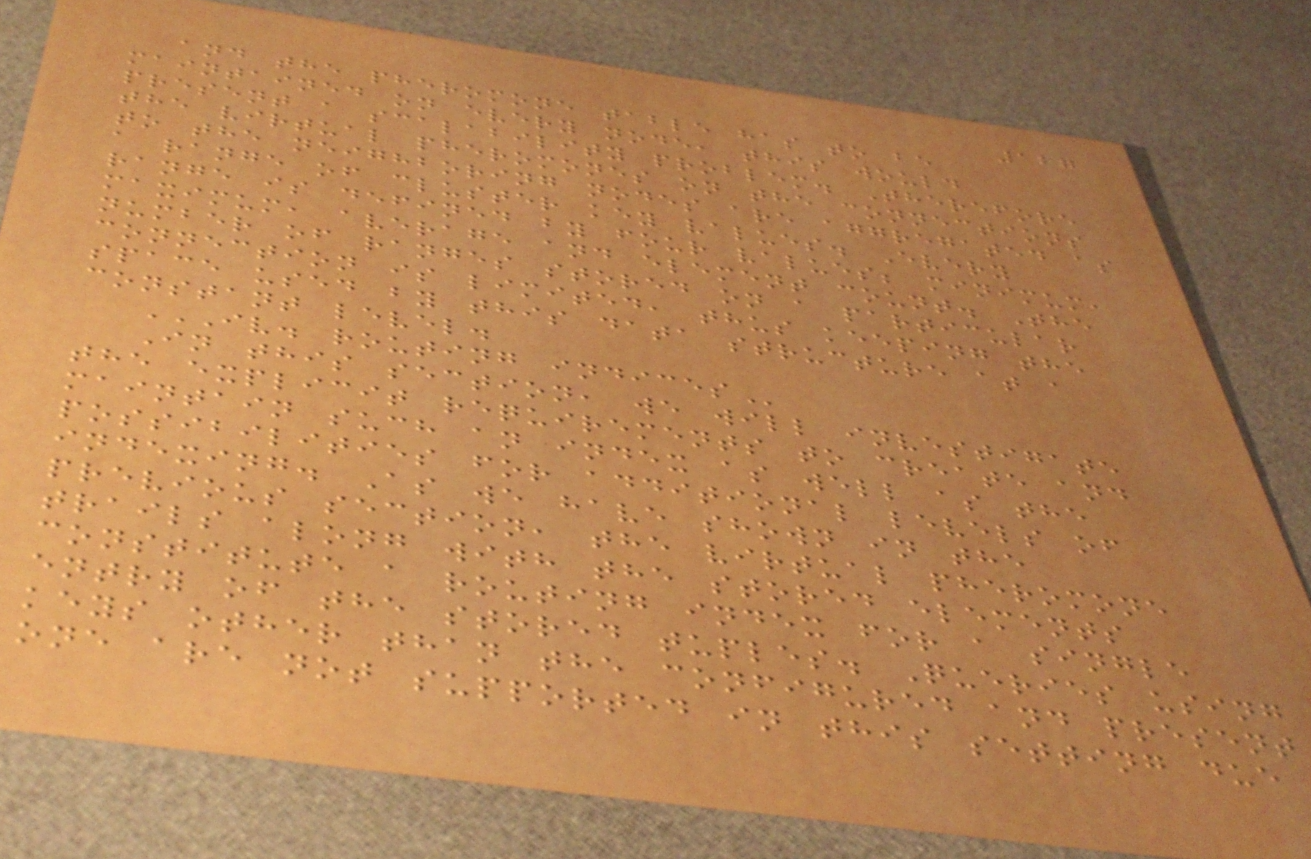127
and the pheromone table has to be
maintained on every node, this would
present a scalability problem. Therefore
the virtual pheromones on the connections
to the neighboring nodes are aggregated as
a range of cluster key values. Every
range is defined by four values; minimum,
maximum, average and element count. The
number of ranges stored on a particular
connection is limited, thus keeping the
space used by this data structure at a
constant level.
IV. ROUTING INDICES
In this section, we will investigate
the explicit requirements to create and
maintain such an index as well as the
possibilities for additional levels of
indexing. As we have shown in the
previous section, the virtual pheromone
trails along with the stored elements
constitute a routing index for a single
entry of the stored tuples. Queries using
keys other than the configured and present
one are not supported in this setting due
